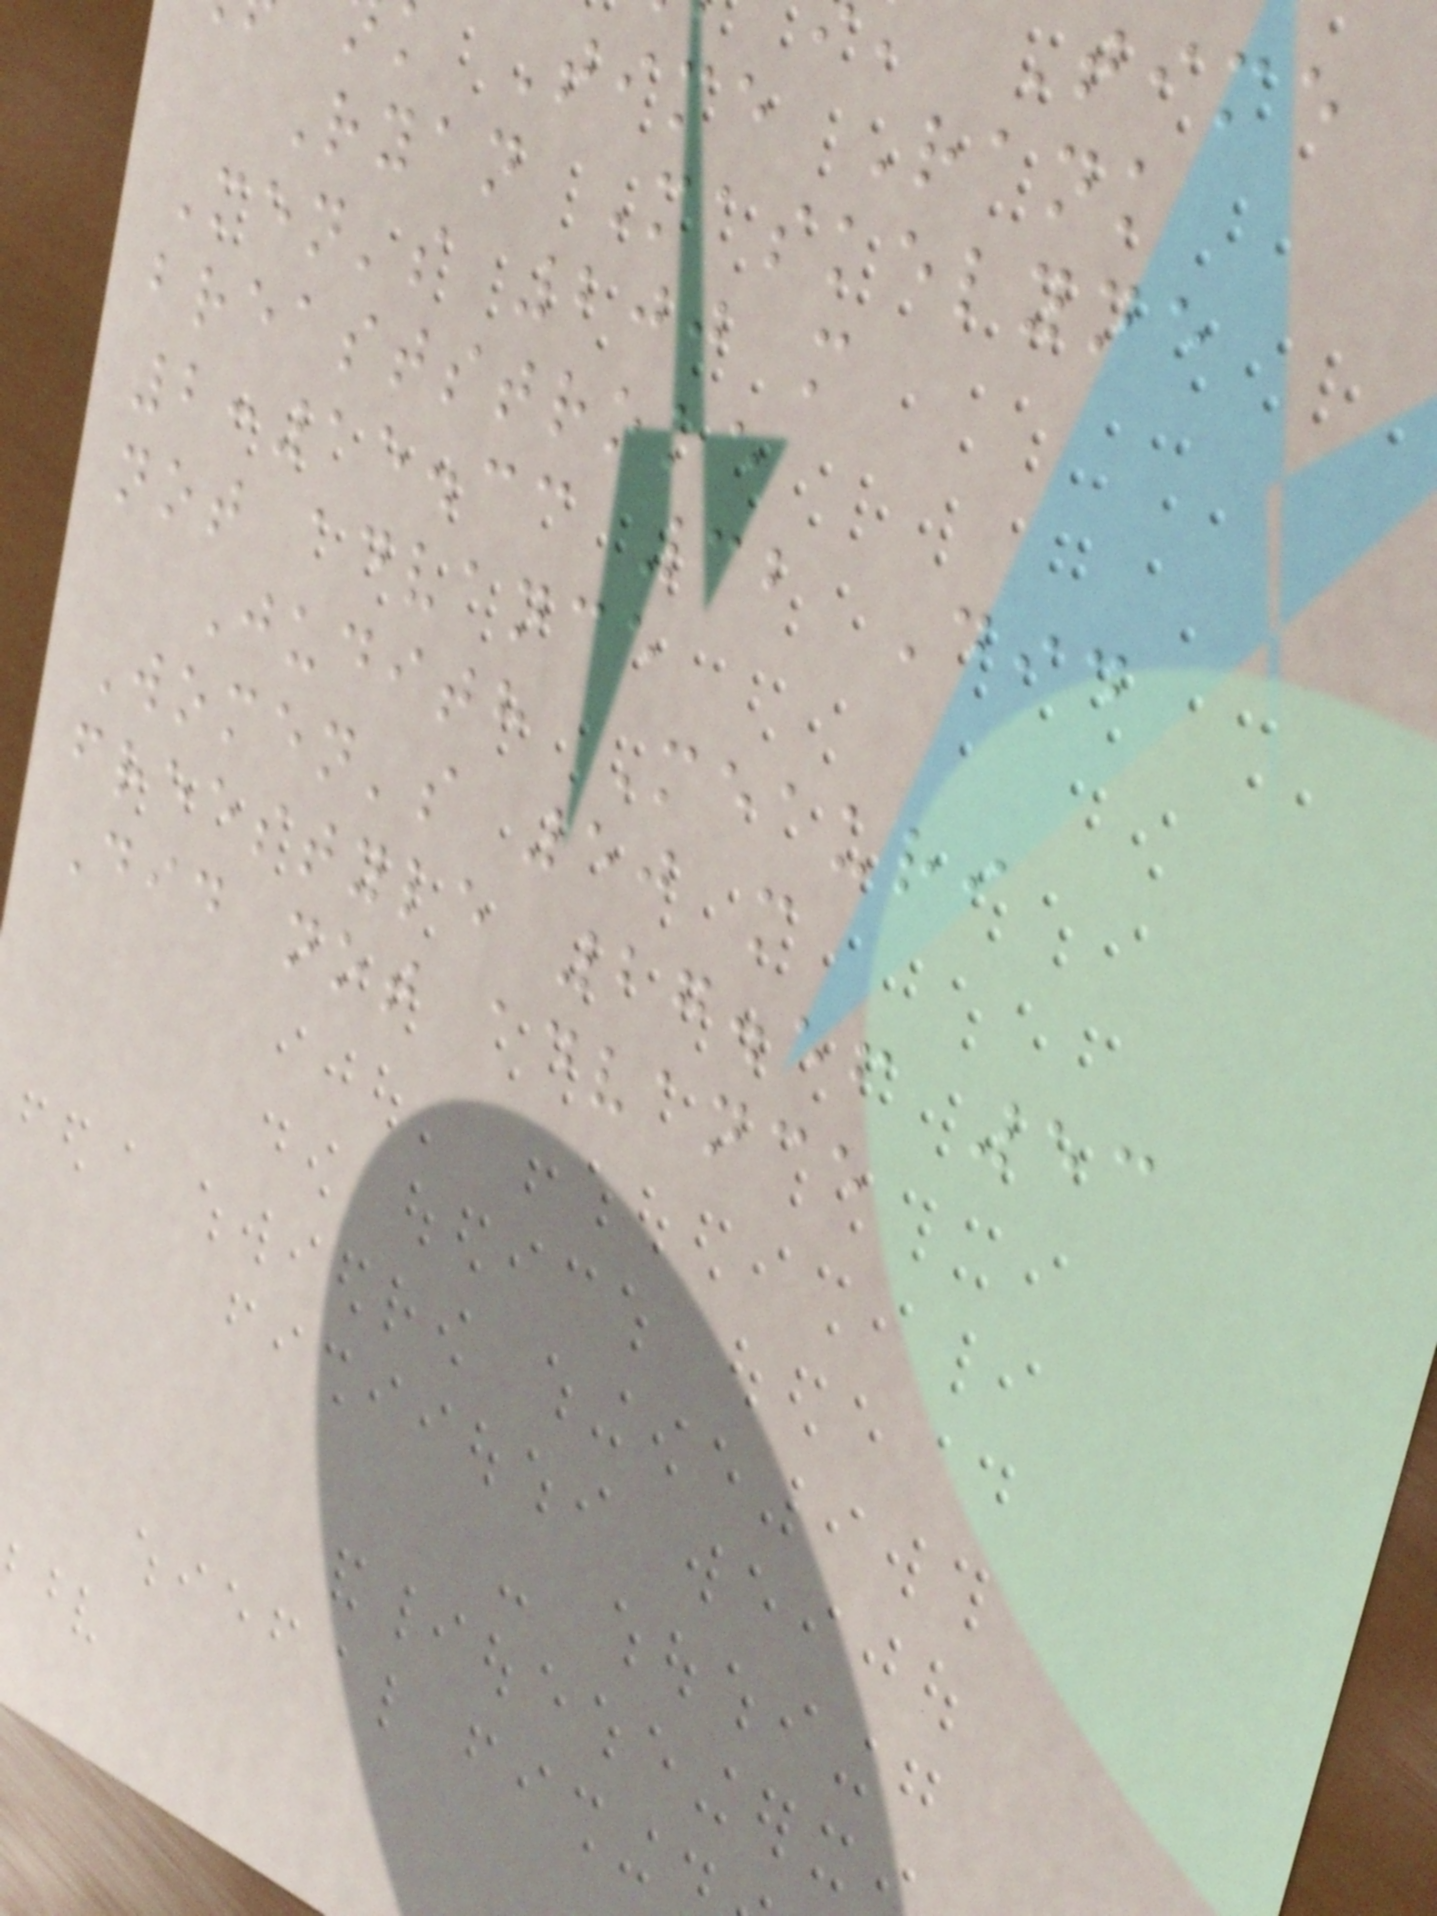Time
Time Rank
Ryan Maskelyne
Men's 200 m
breaststroke
2:15.33 32 Did
not advance
Judith Meauri
Women's 50 m
freestyle 27.56 53
Did not advance
